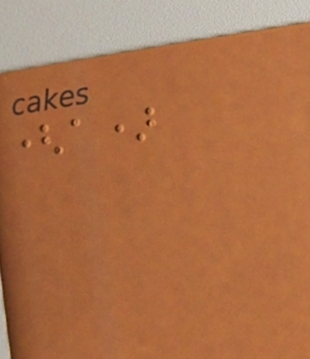(a)
